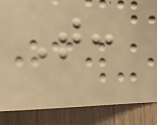T:
